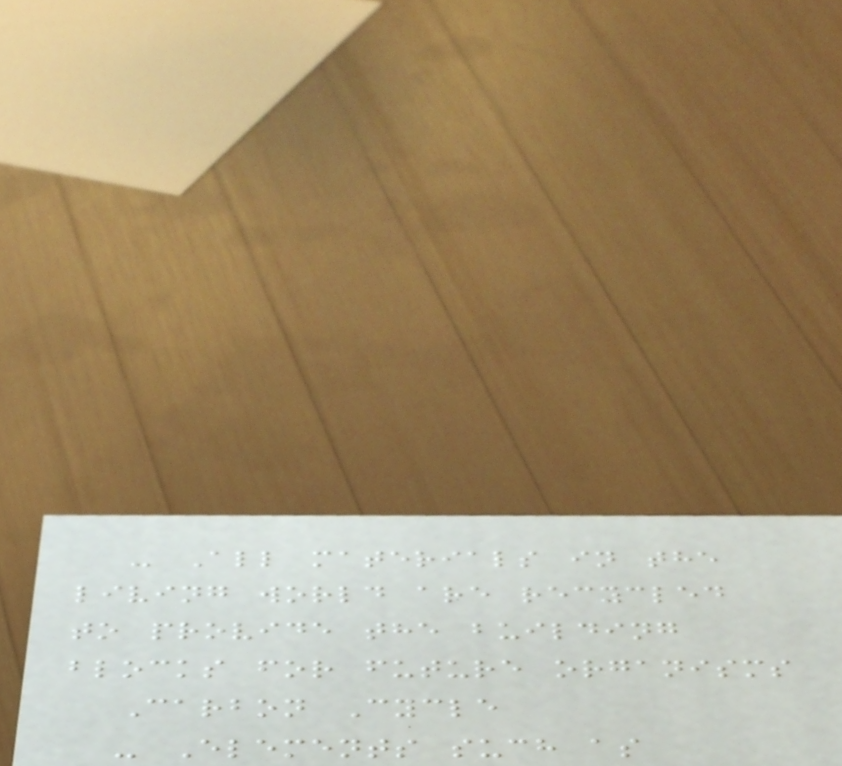- All materials in the
living world are recycled
to provide the building
blocks for future organisms
Carbon Cycle
- Elements such as
